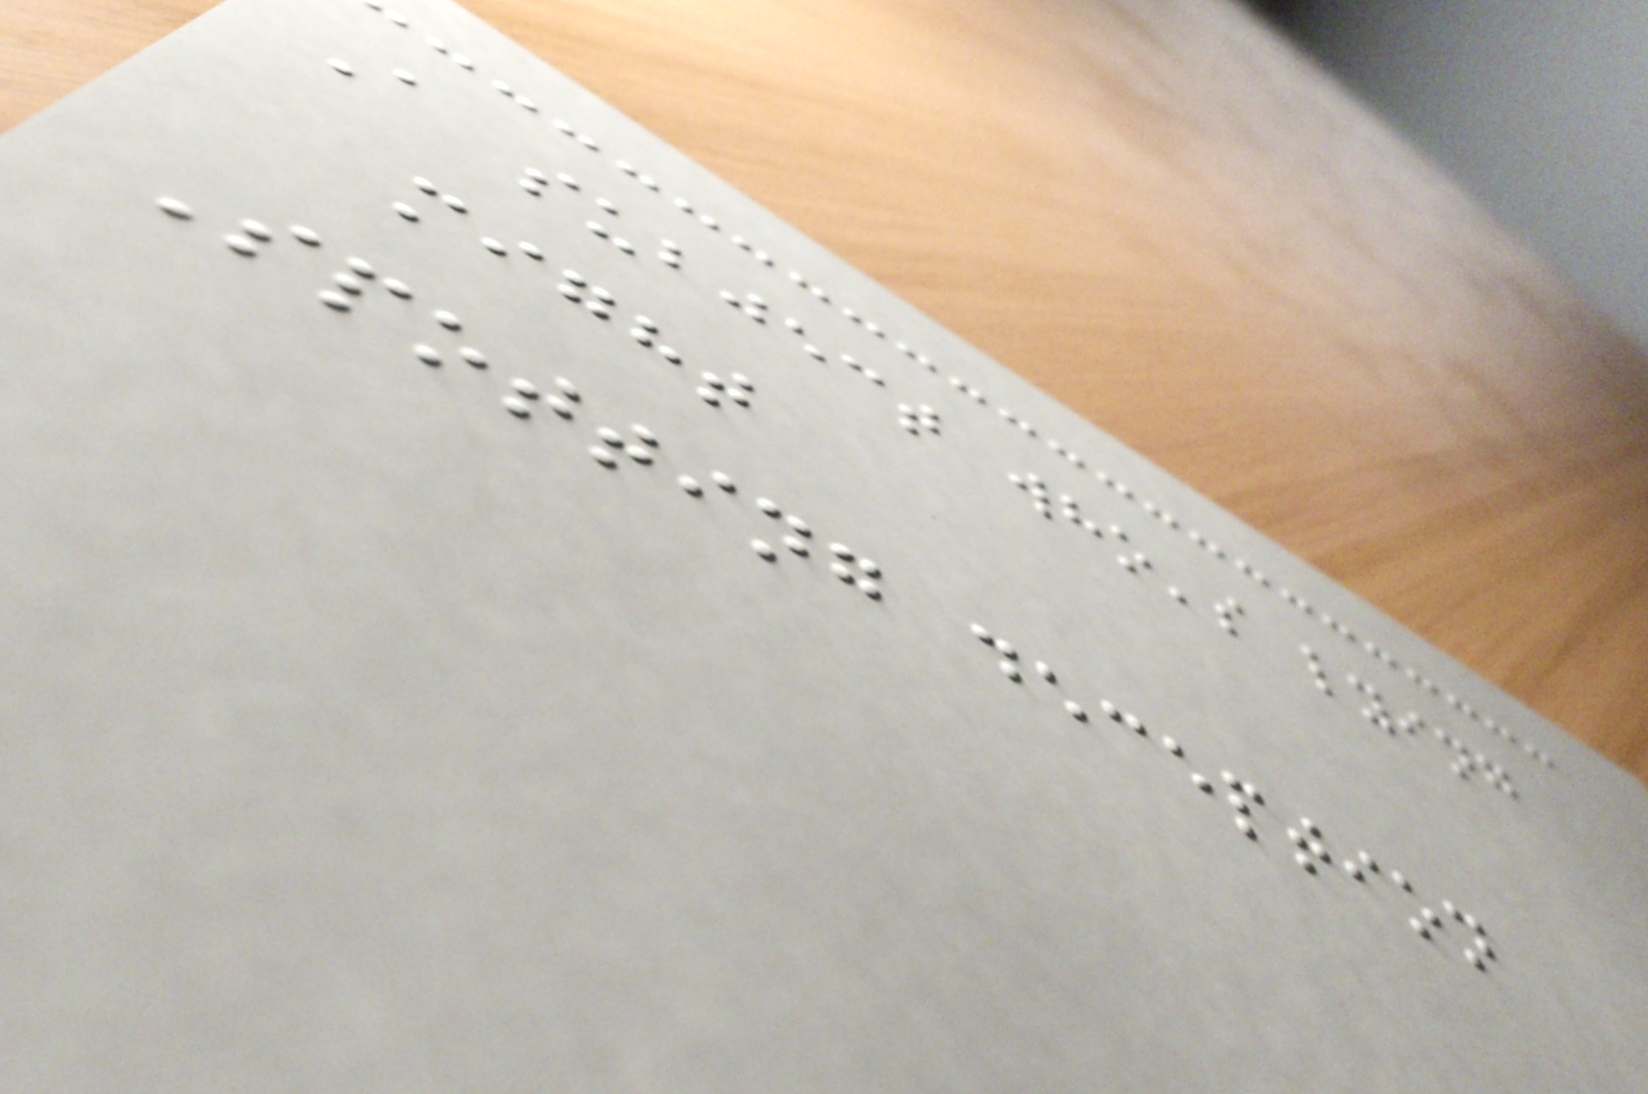A subject who's lying
might
Spotting deception
